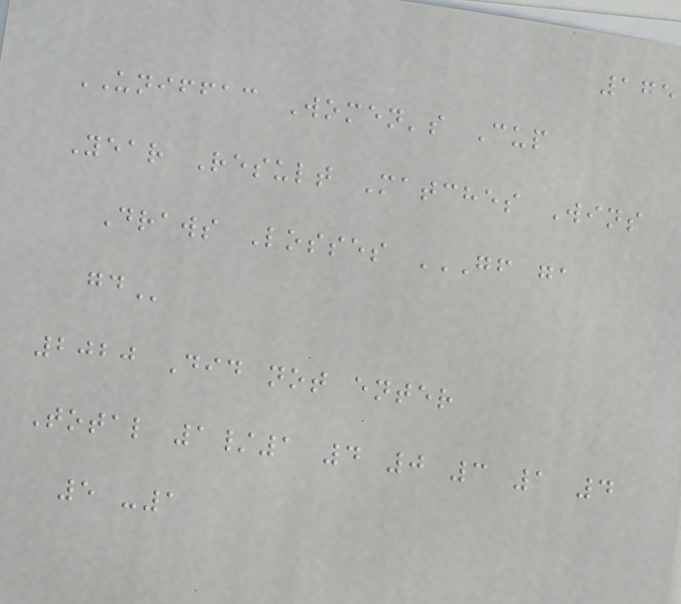175
UNIFFAC Women's Cup
Year Result Matches Wins
Draws Losses GF GA
GD
2020 Did not enter
Total 1/1 4 0 3 1 4
5 -1
